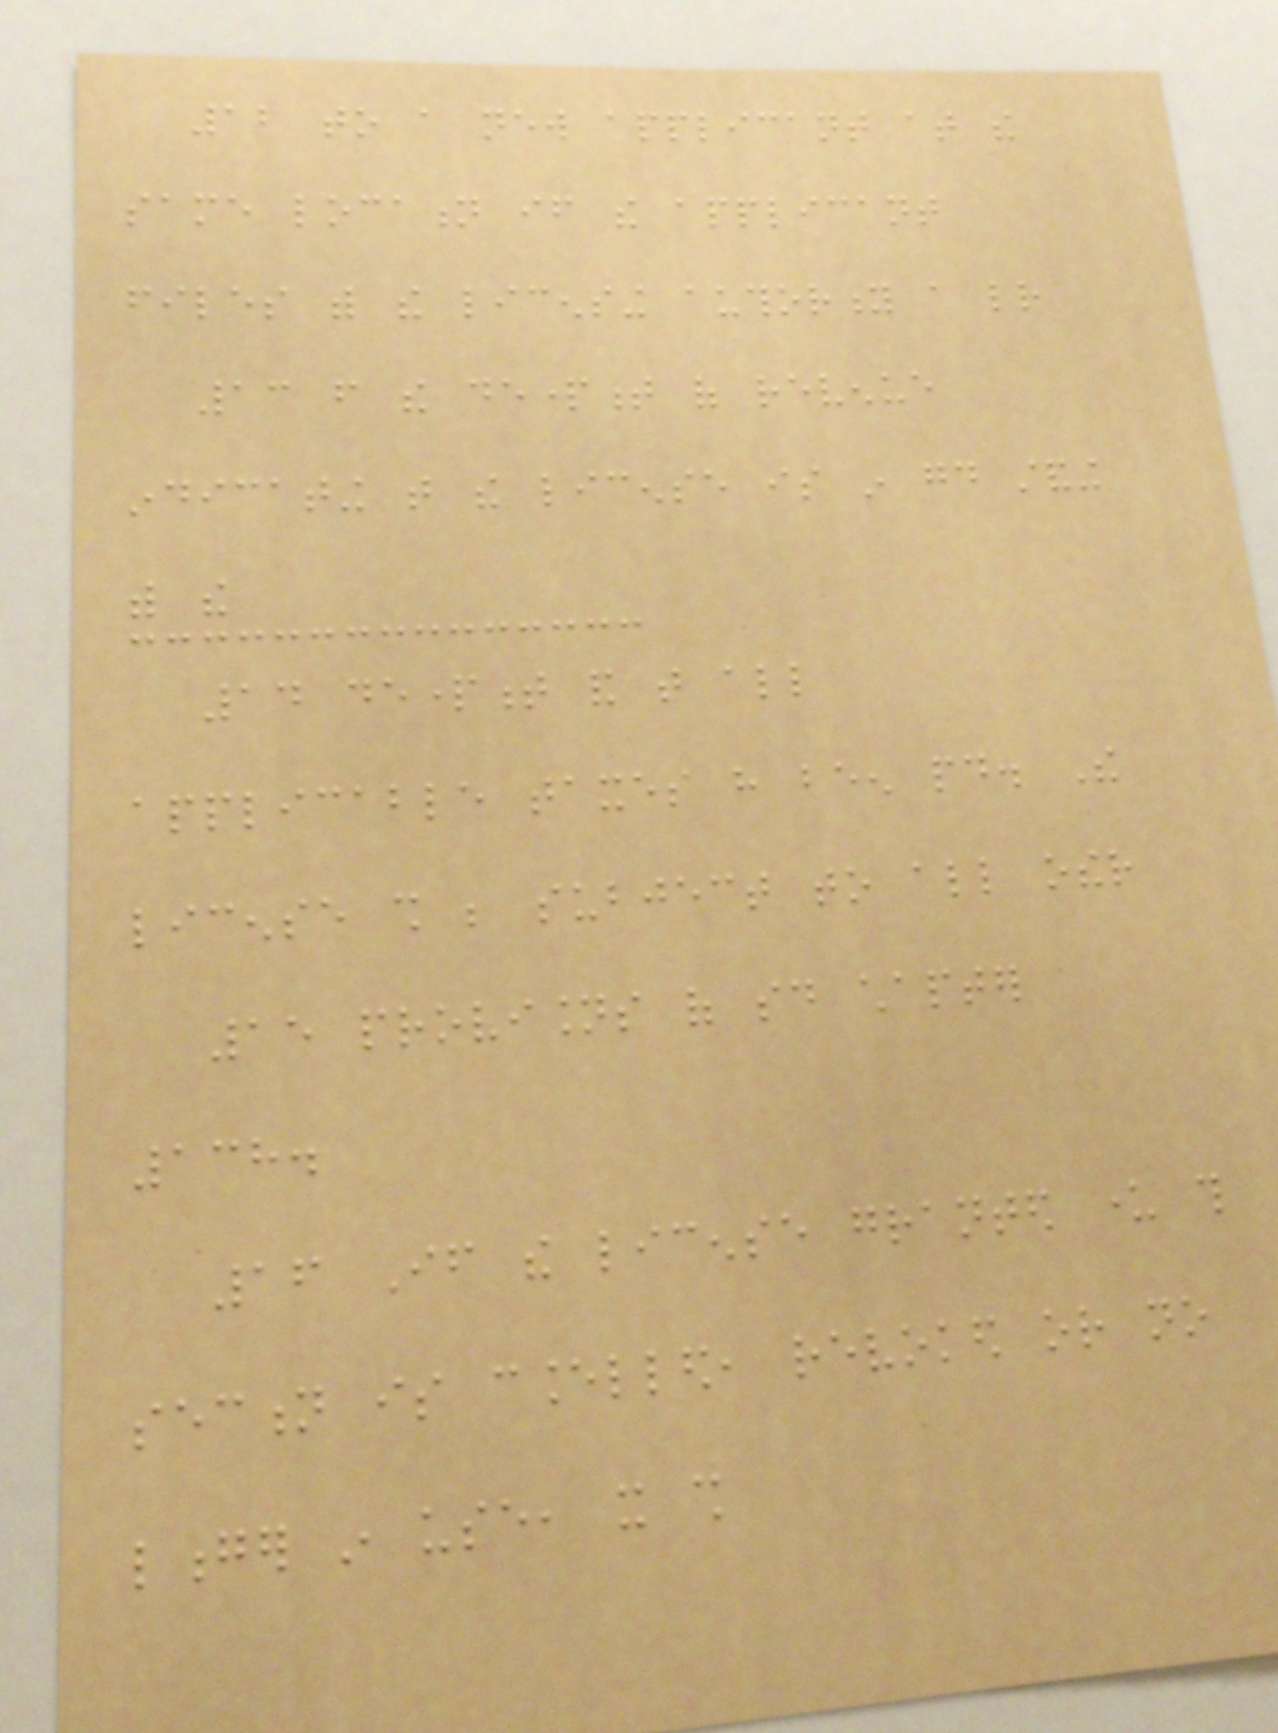12 to a new applicant at the
same location if the applicant
files with the licensing authority a letter
13 from the department of revenue
indicating that the license is in good standing
with the
14 department and that all
applicable taxes have been paid. The
license shall be subject to all other
15 provisions of said chapter
138.
16 If the license granted under this
section is cancelled, revoked or no
longer in use, it shall
